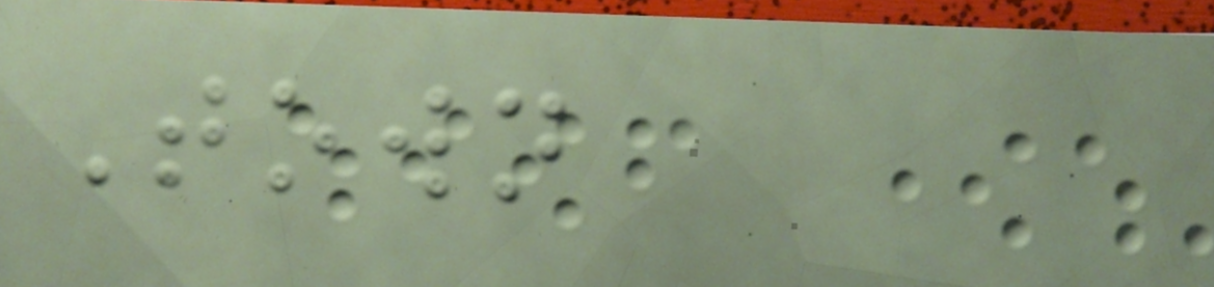Town
